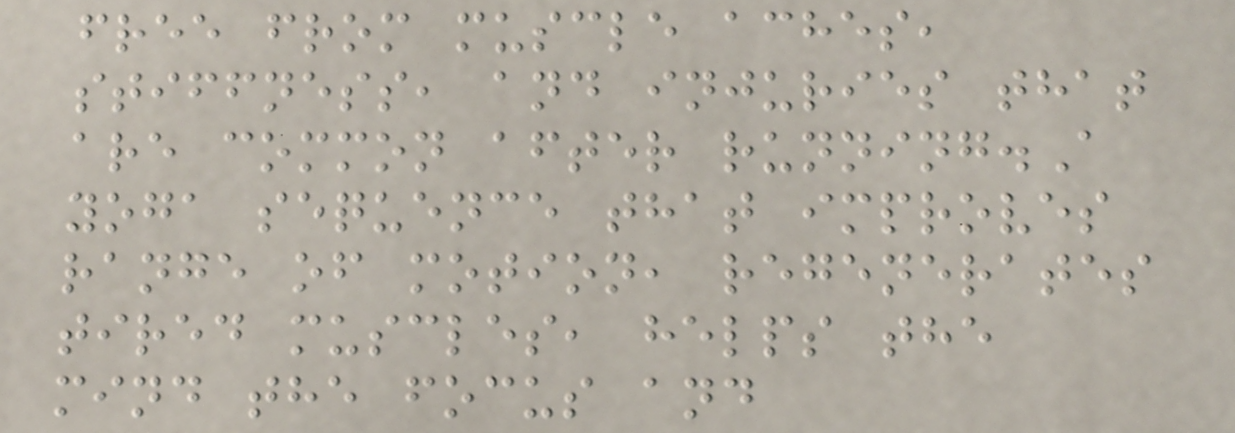free from muscle aches,
stiffness, and injuries that
are common after running.A
yoga sequence that improves
range of motion, regenerates
tired muscles, helps the
mind the focus and
